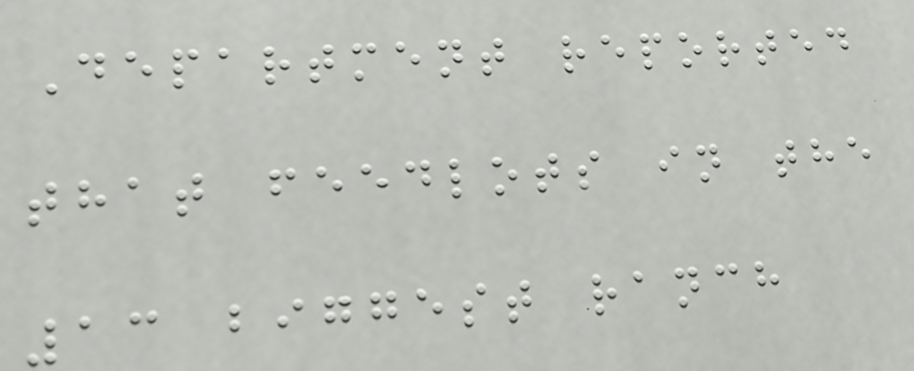Department reported
that feedlots in the
13 biggest ranch
